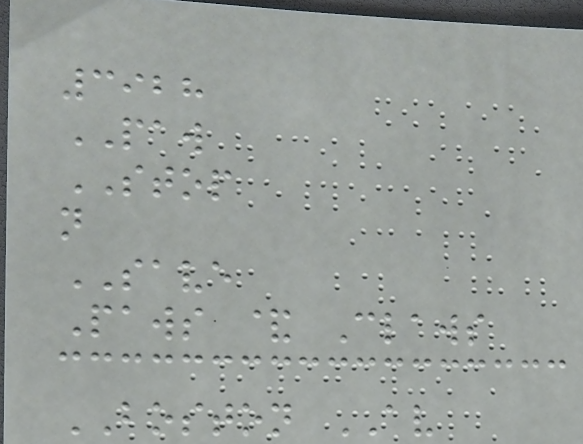3928
PAW
STOP
n
SAVE
Paws & Claws
BOSTON AV
